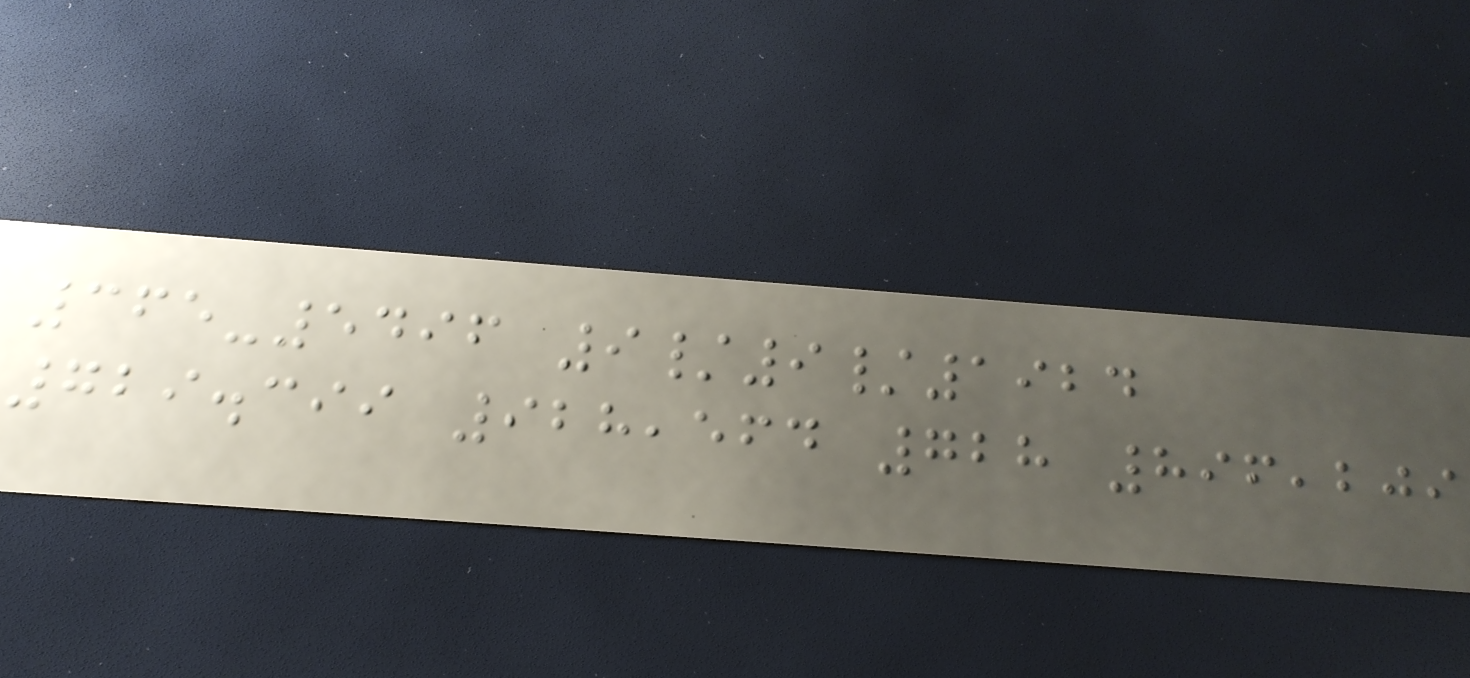365-5496 9/9/1924
729.399 928,564 728 896,209
